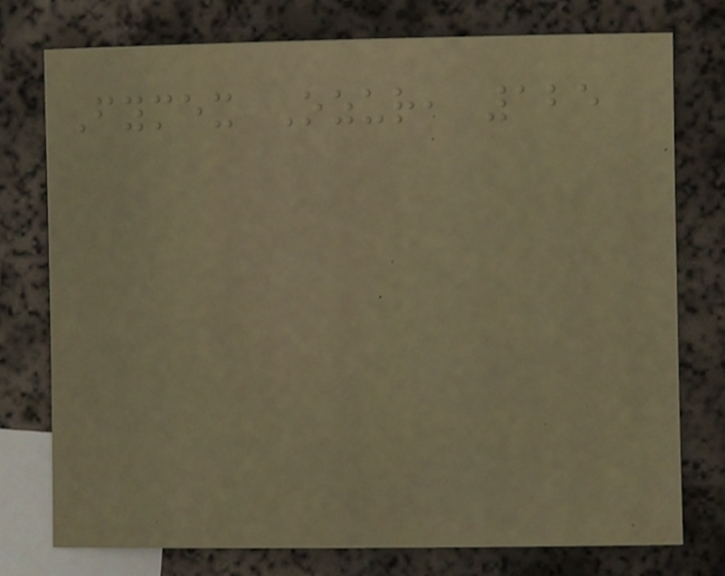Fymex Ozur, 125
